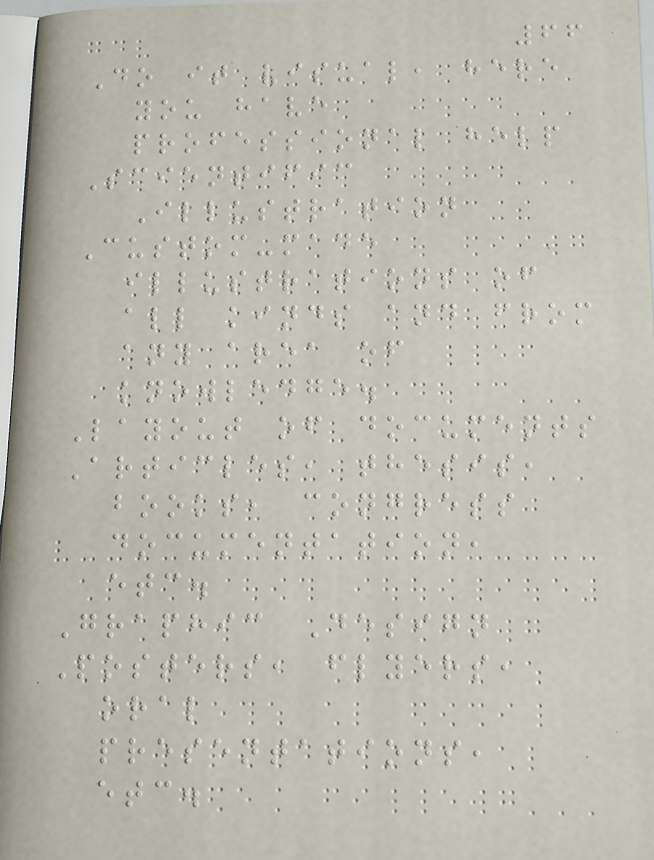66
Do it visual, here
you have
professional help
Scientific
Illustration
Custom-made
illustrations of
all kinds and from
any area of
knowledge.
Layout of documents
Articles, thesis,
books, congress
documentation,
etc.
Graphic Design
Posters, flyers,
oral
presentations,
etc.
